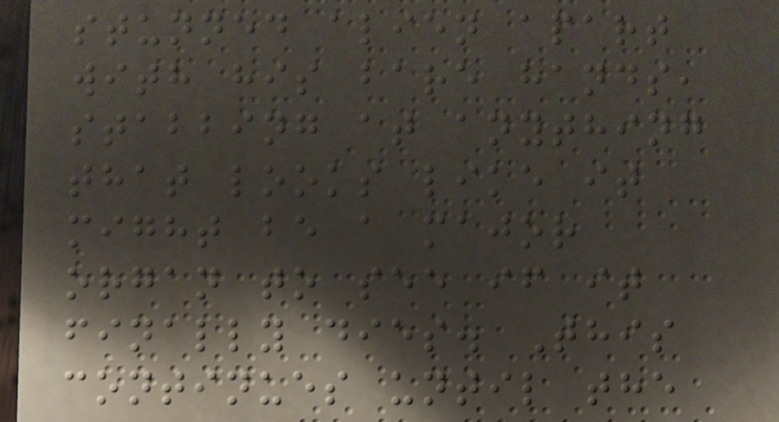stunned alien apart
with his bare hands,
stabbing at anything
that looks like it
might be a major
organ to see if it
finally dies. This
continues until the
